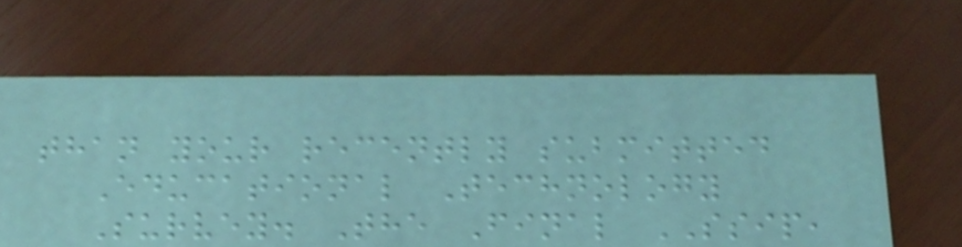than your recently submitted
Educational Technology
Survey. The Final SSIP,
